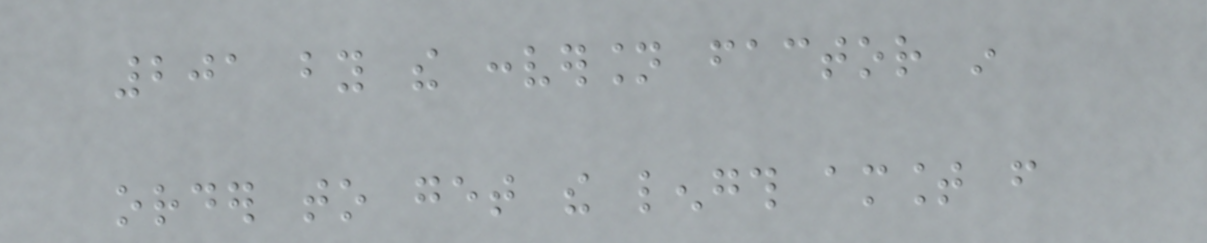201 by the conversion factor in
order to get the length amount from
